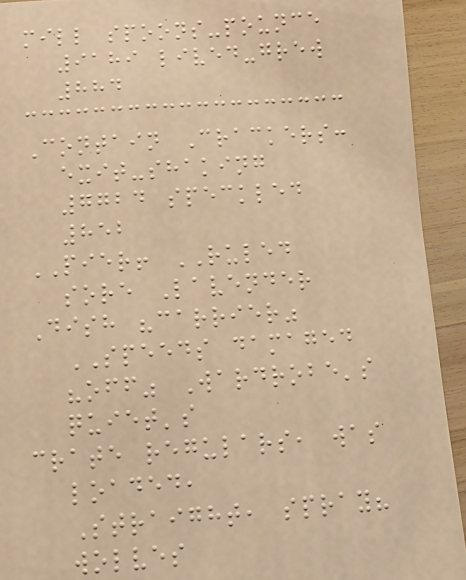mill spoons-pounce
9189 lived-grew
884
Contain Crackers:
exit-shaking
7724 speckled
852
PIER! RULED
sore Lavender
Dish "carrier"
SPEEDS damaged
"off" Wardrobe's
quiet's
crate regulars, was
loaded,
Straight, spray?
wolves
